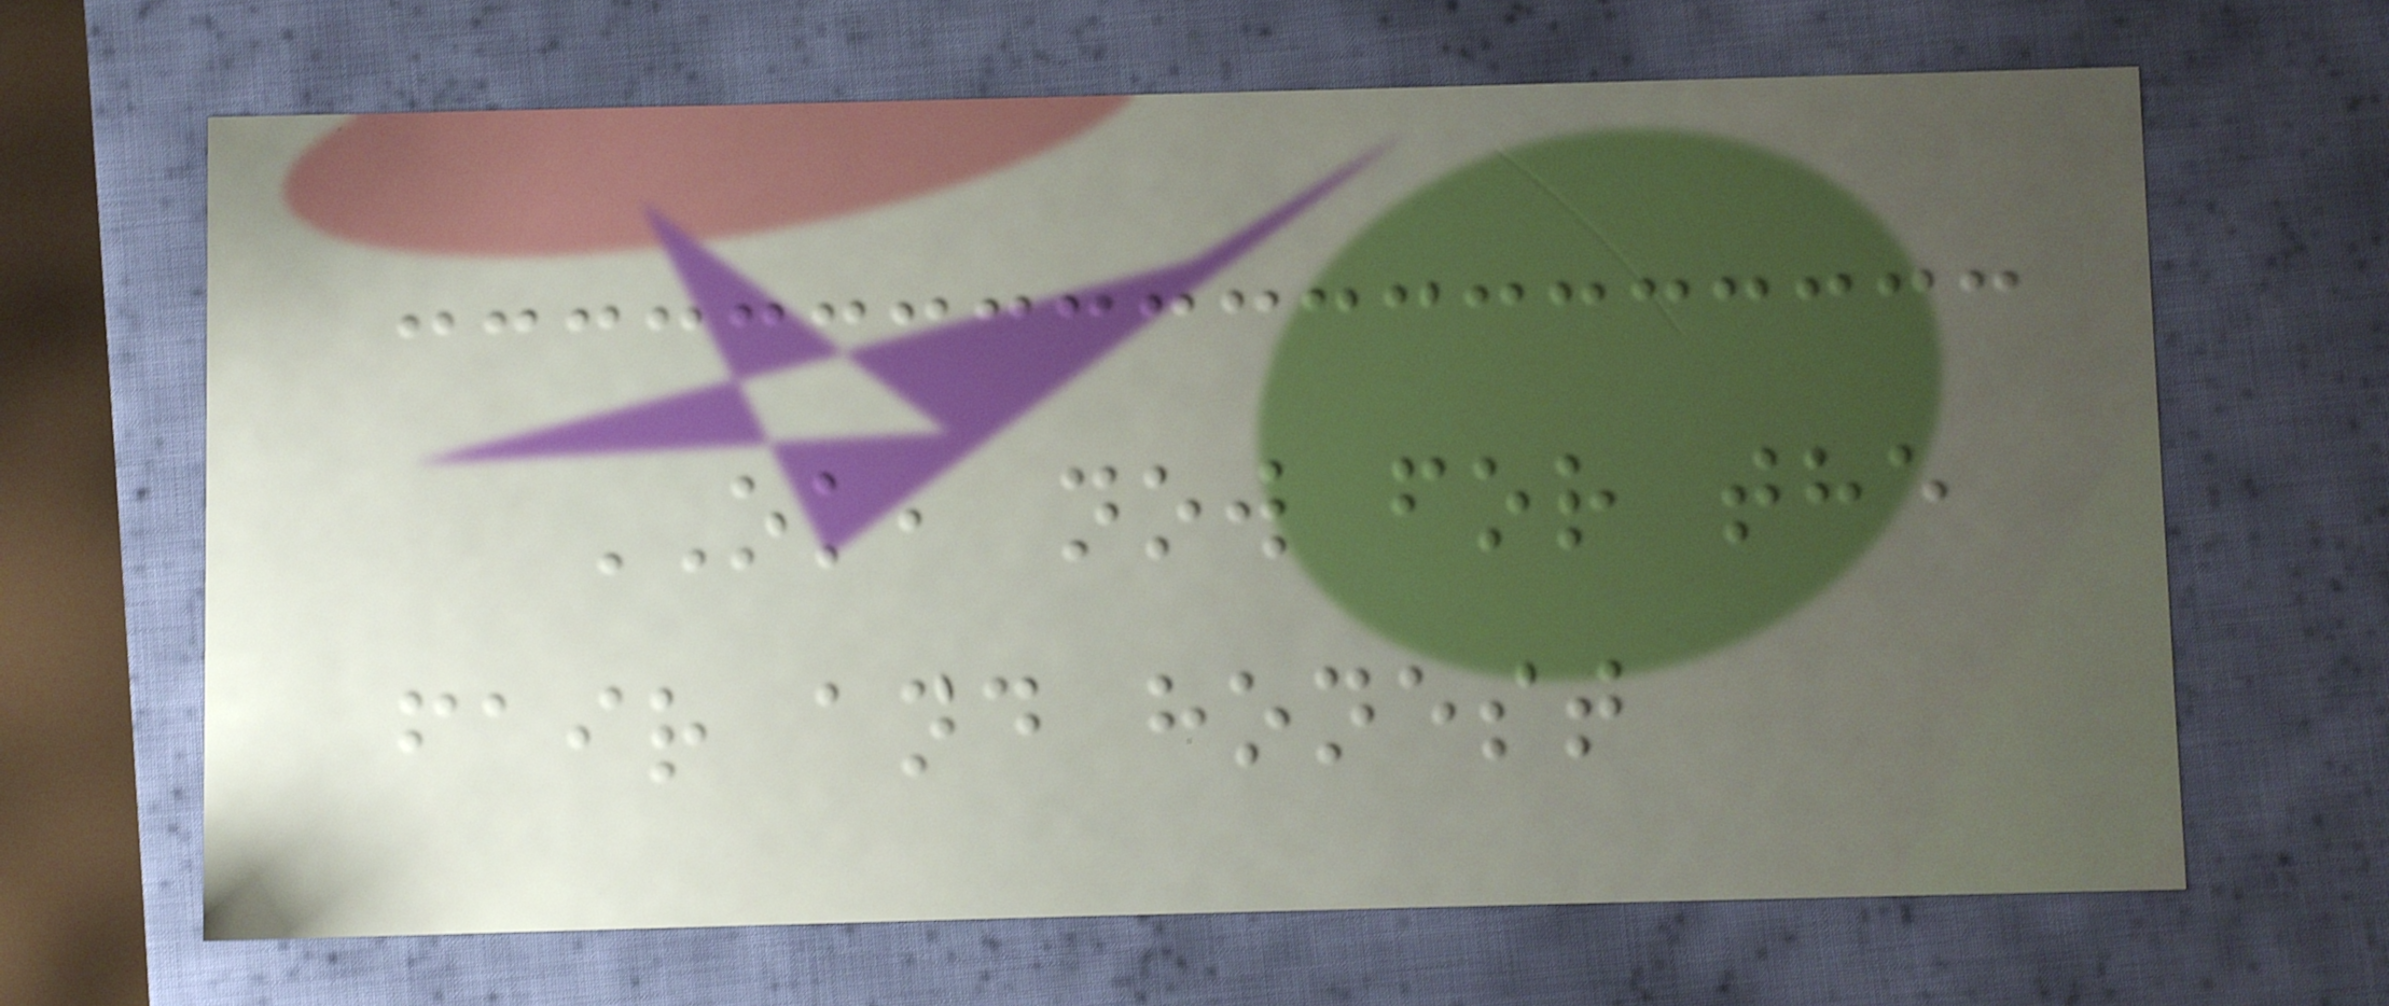OK, now for the
fair and honest
